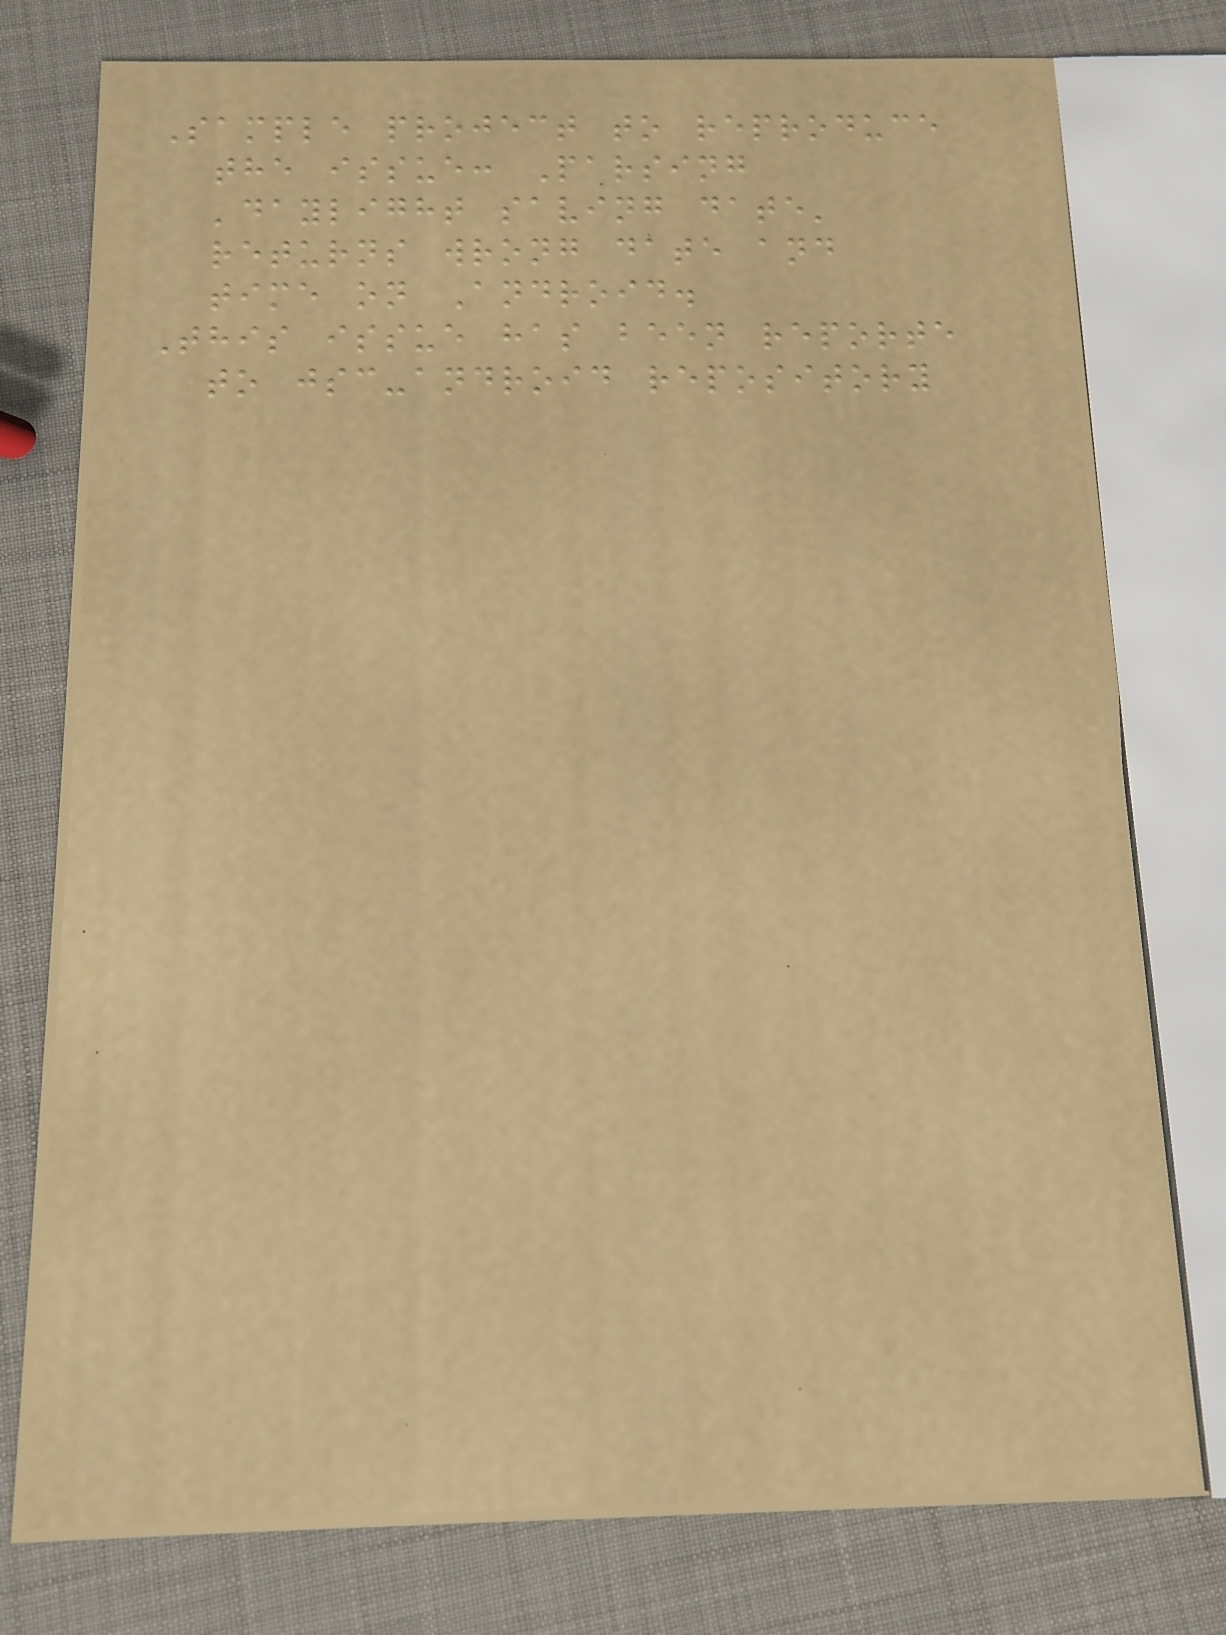Sample project to reproduce
the issue: Parsing
'daylight saving date'
returns wrong date and
time on Android.
This issue has been reporte
to jsc-android repository
